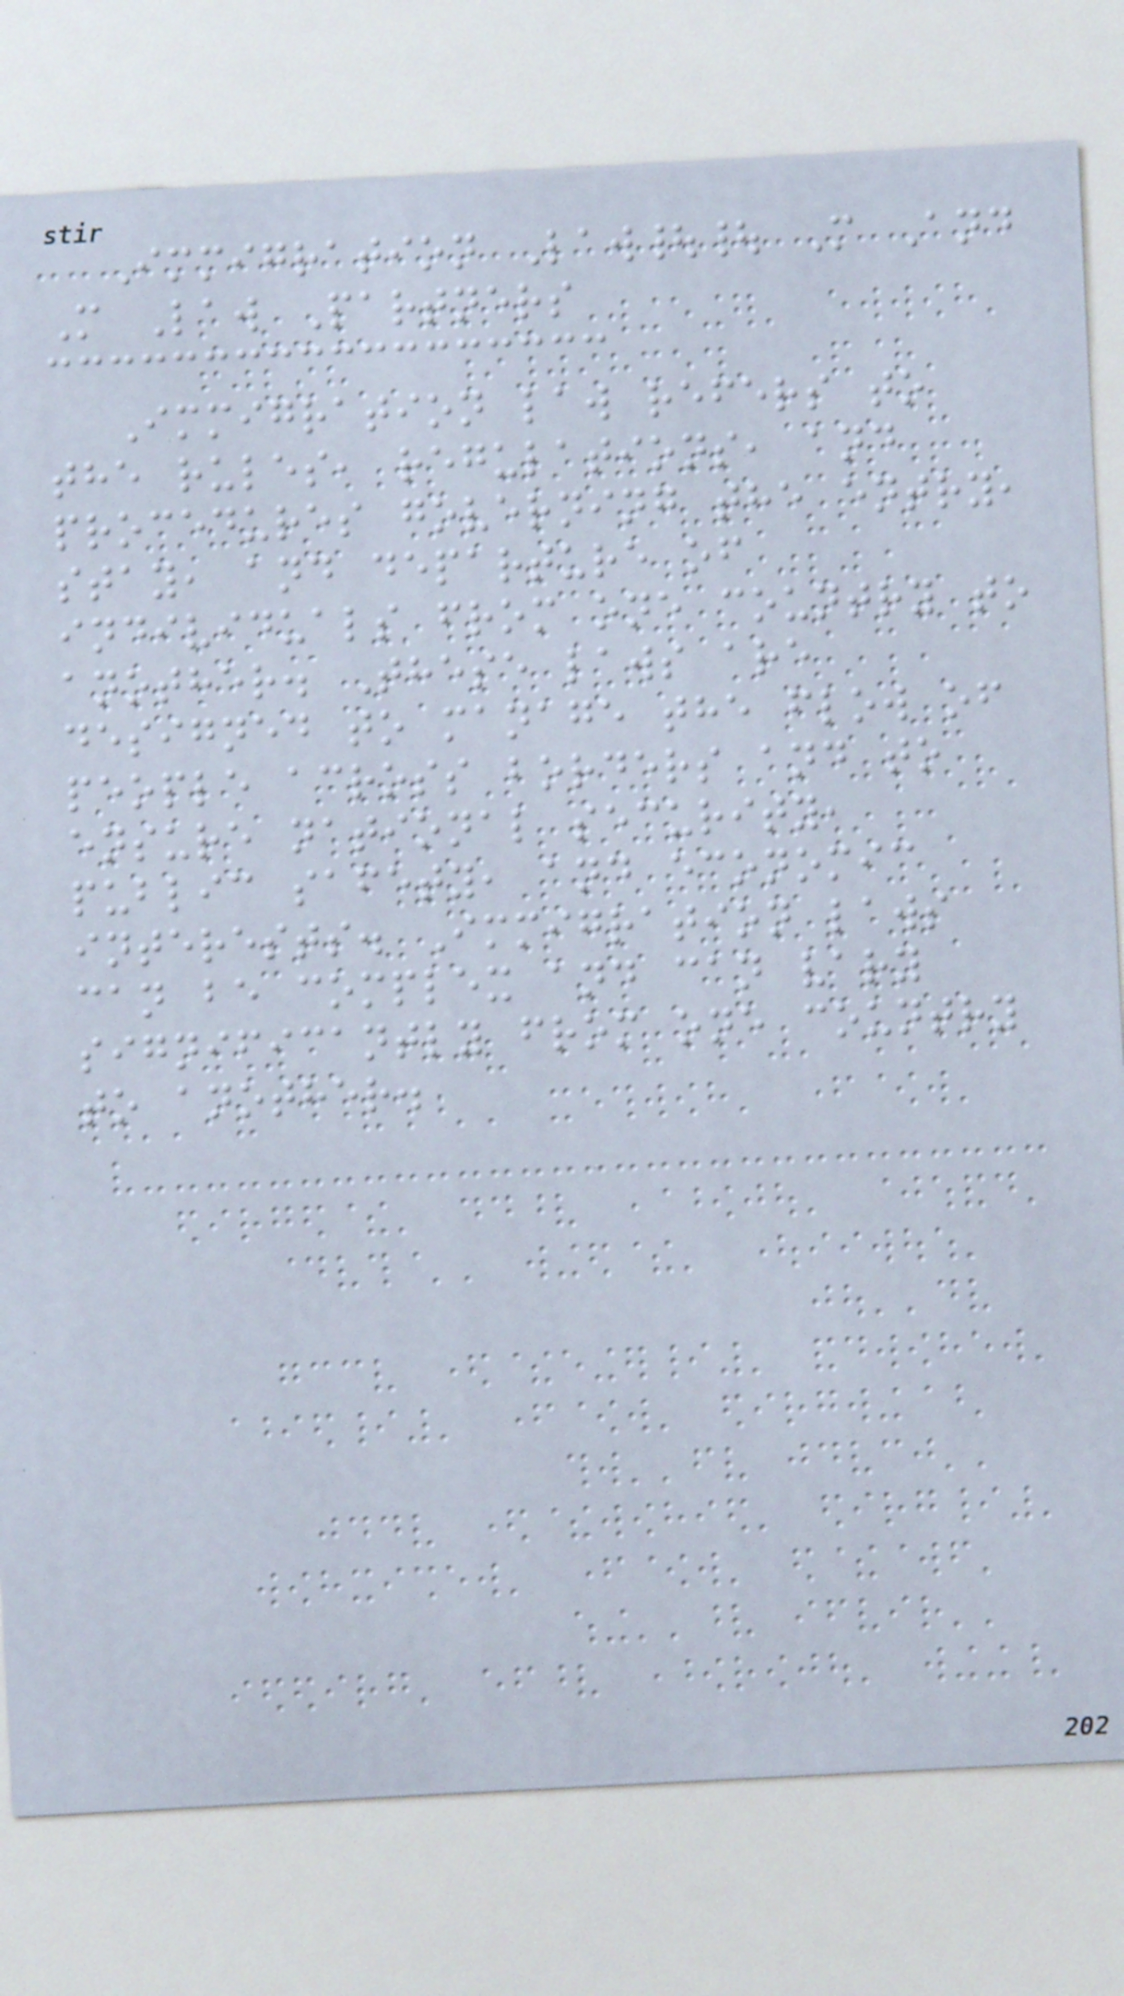Immigration Law|| M And
M Law Partners
Immigration law refers to
the rules, regulations, and
procedures governing the entry,
stay, and departure of
individuals from one country to
another. These laws are
designed to manage the flow of
people across borders and to
ensure national security,
public safety, and economic
interests. Immigration laws
can be complex and can vary
significantly from one country
to another.
